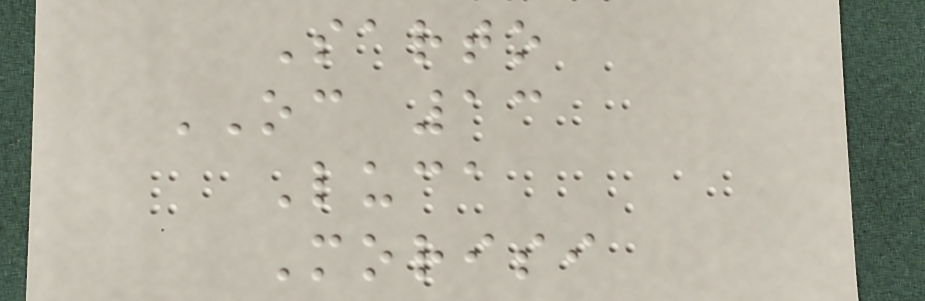Sarto
OC 13
Luca
Morisi
